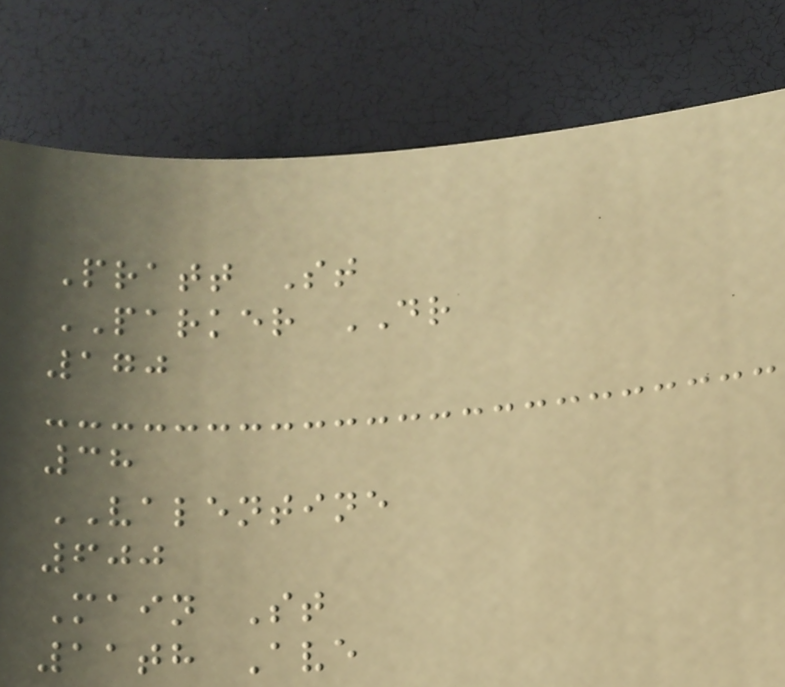Pratt St
PARKER DR
170
38
VALENTINE
600
Main St
11th Ave
